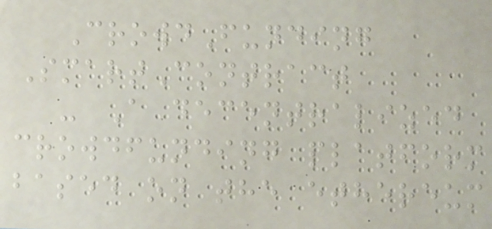CrowdFunding
SmartContract
- A decentralized
crowdfunding platform
based on the ethereum
